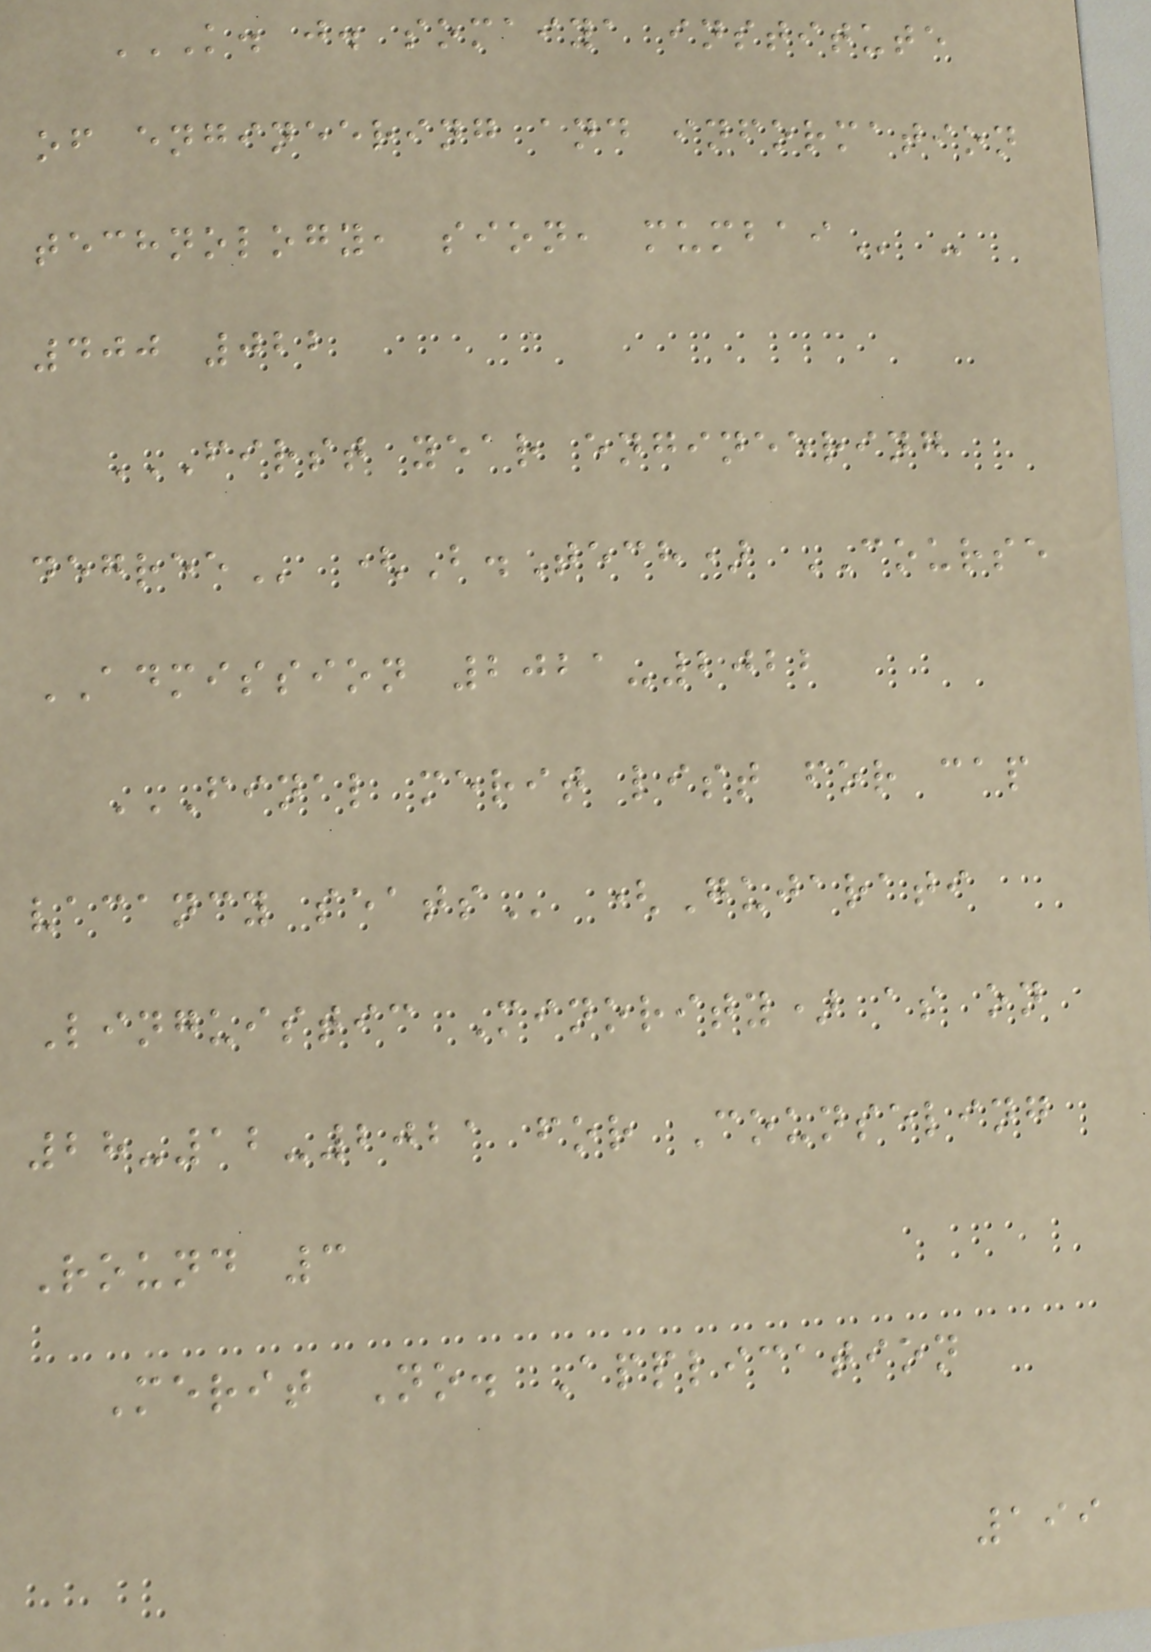K. J. SOMAIYA INSTITUTE
OF ENGINEERING AND INFORMATION
TECHNOLOGY, SION, MUMBAI -
400 022
FIRST YEAR ENGINEERING
DEGREE (B.Tech) COURSE
ADMISSION 2021-2022
FINAL MERIT LIST FOR CAP
VACANCY SEATS (Gujarati
Linguistic Minority) as on
28-12-2021 for Counseling
Round 3
Merit No. Application
199
